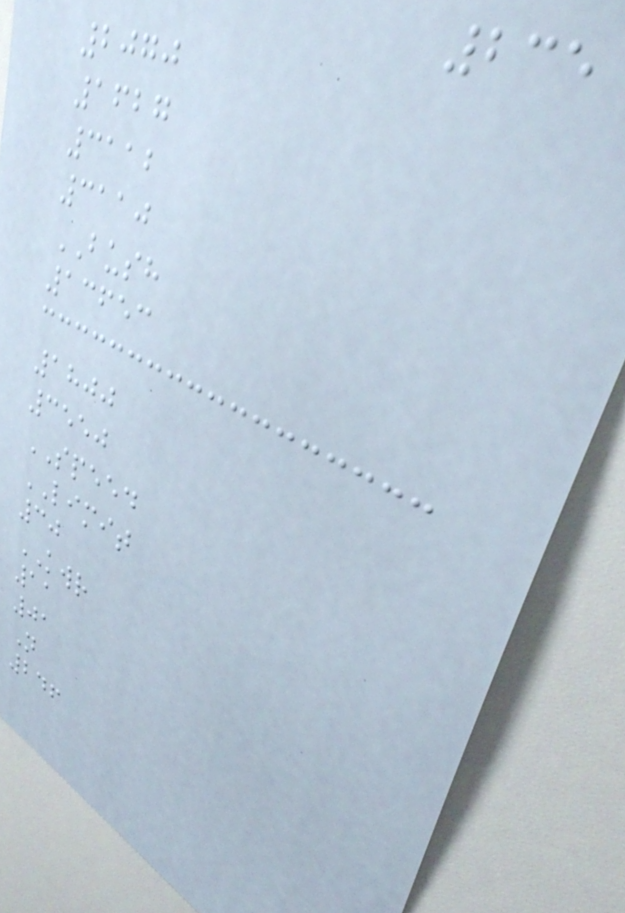235
2070
1627
3112
3110
BUSH
13653
1800
3550
SPEED
LIMIT
30
KWR
11
01
N
246
